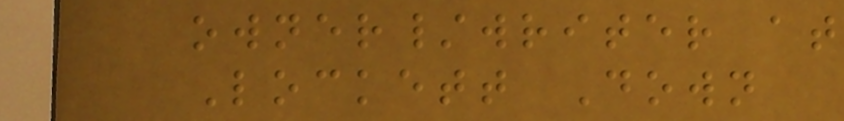owner/writer at
Lockett Down
